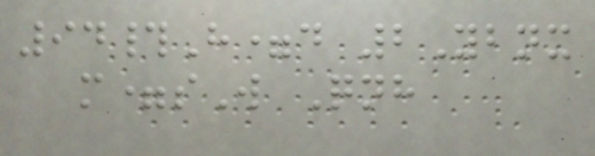94#H=d 2Ybnx
m=sW Qnh
